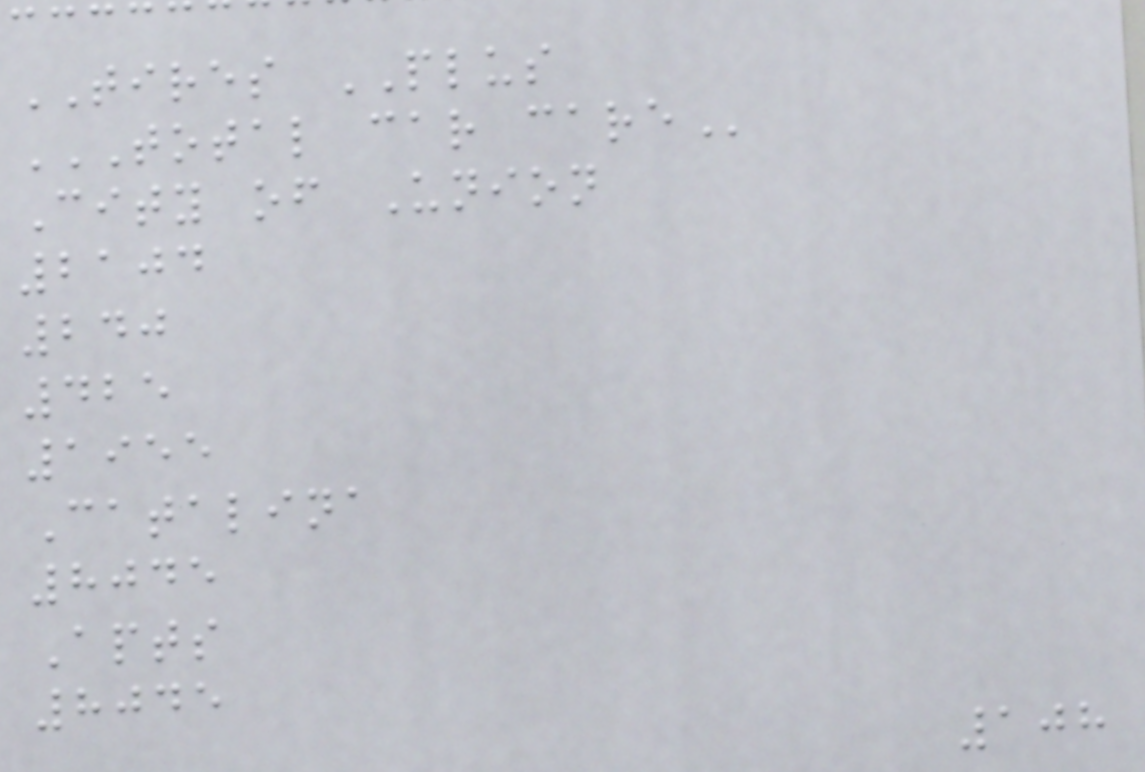TIRES PLUS
TOTAL CAR CARE
City of Union
2104
240
425
1955
Catalina
8045
Apts
8045
108
